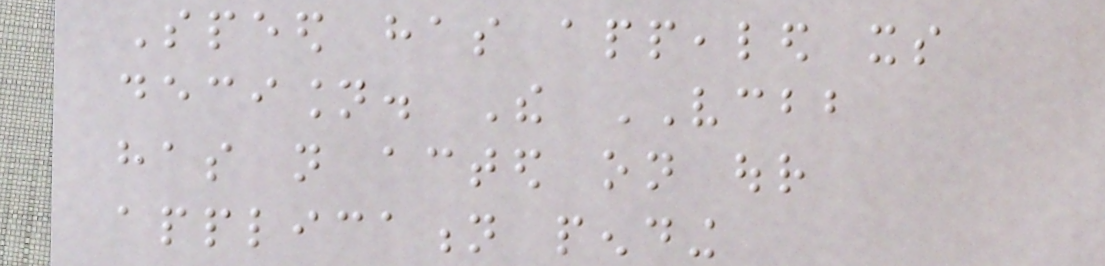Speed has appealed its
decision. The VCBB
has not acted on our
application pending
